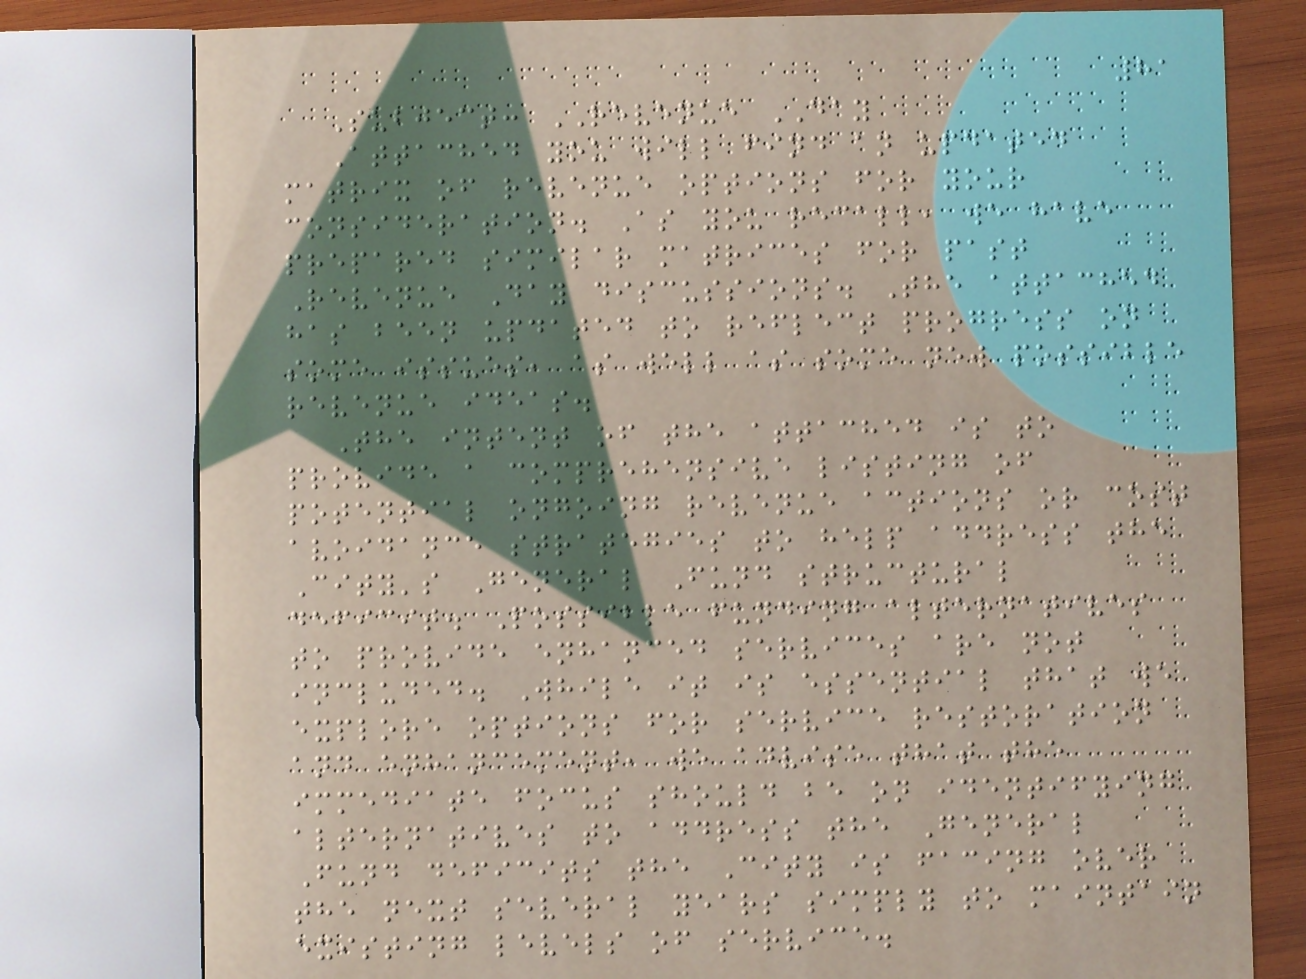81
Subject: REVENUE DAY
Attached you will find an updated
matrix of revenue options for your
consideration. As you recall, we have
prepared similar matrices for past
Revenue Day discussions. The attached
has been updated to reflect progress on
some issues, as well as some new possible
revenue ideas.
The intent of the attached is to
provide a comprehensive listing of
potential ongoing revenue actions or cost
avoidance strategies to help address the
City's General Fund structural
deficit. Possible funding alternatives
to provide enhanced services are not
included. While it is essential that we
explore options for service restoration
and enhancement, we advise that the
immediate focus should be on identifying
alternatives to address the General
Fund deficits the City is facing over
the next several years simply to maintain
existing levels of service.
